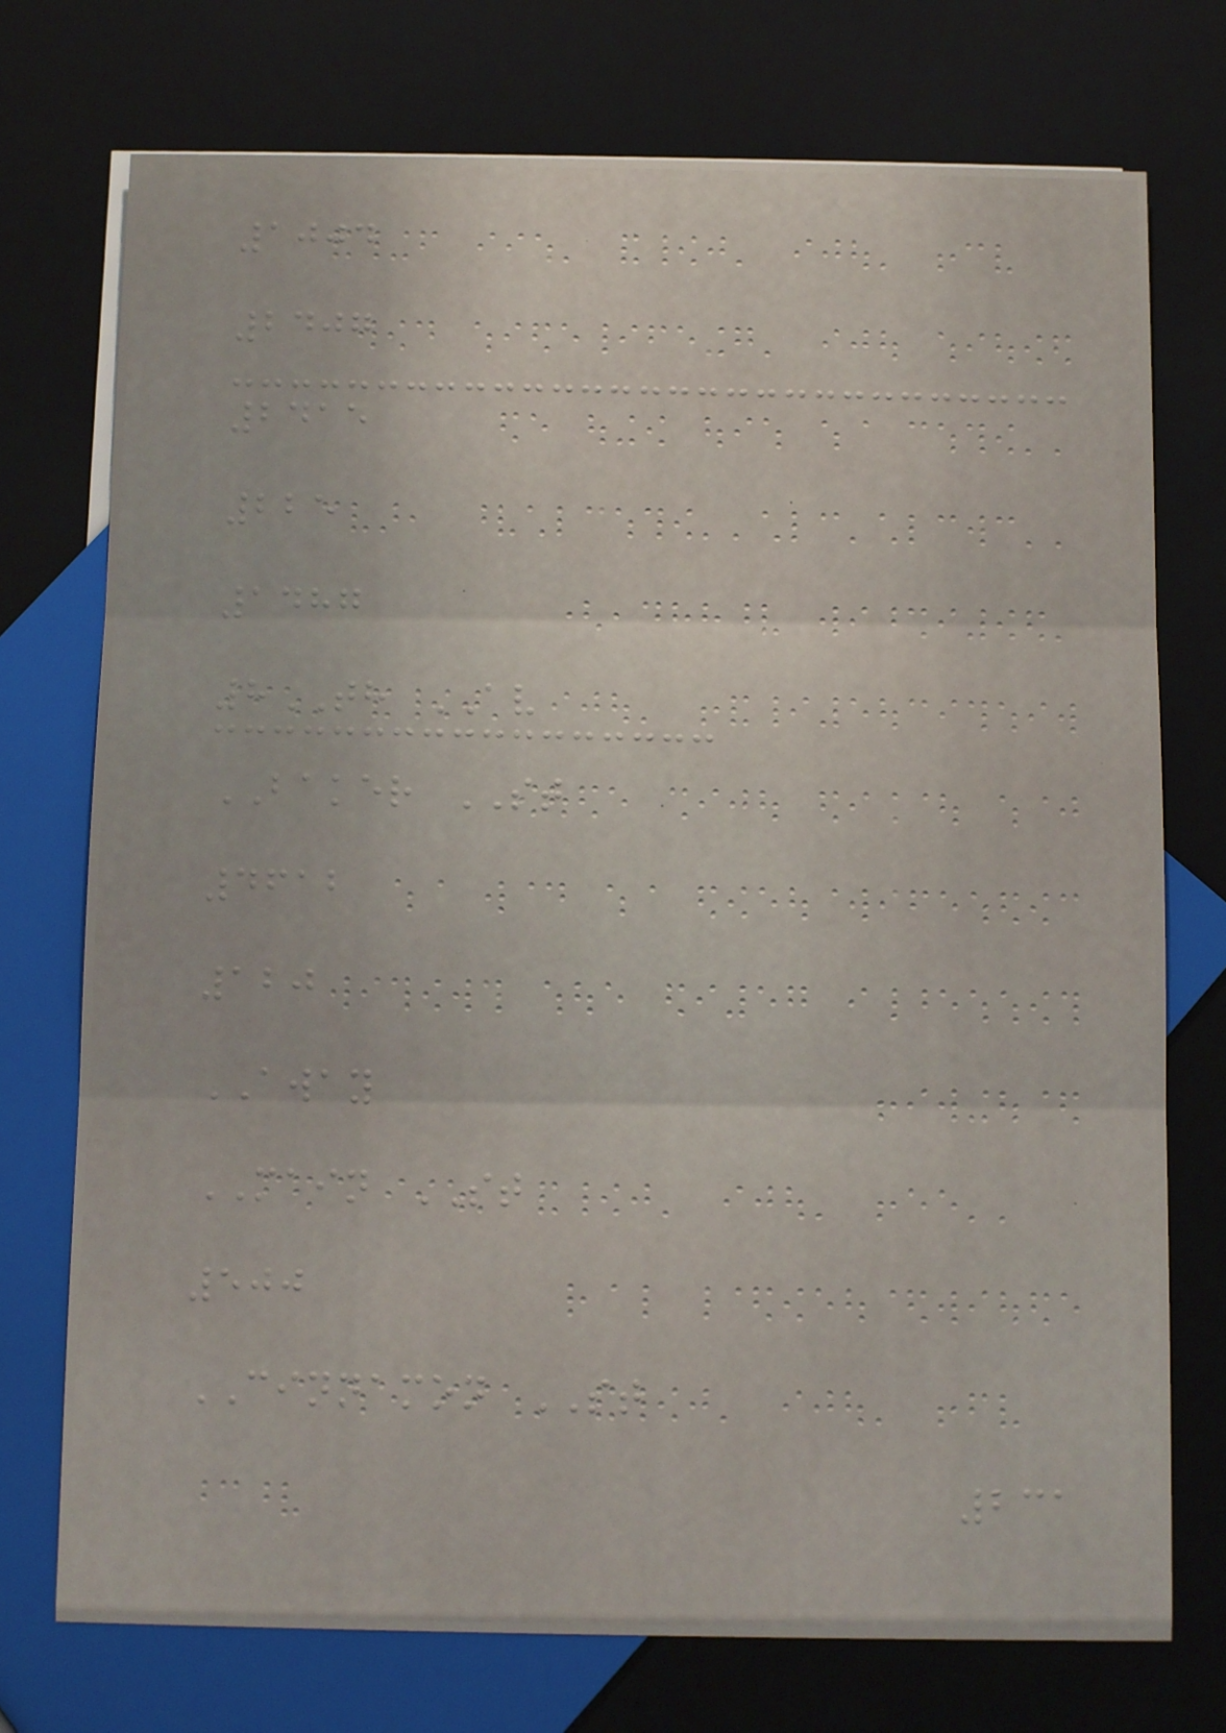1004
2407
2415
225
1487
8TH AV
BAKER ST
4612
120
AWAY
MAIN ST
500
CINNAMON ST
231
